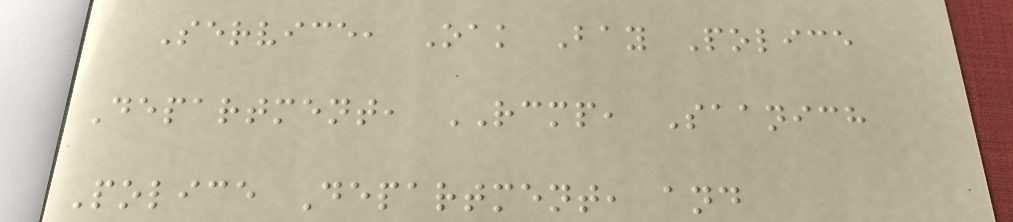Service, Oak Bay Police
Department, RCMP, Saanich
Police Department, and
